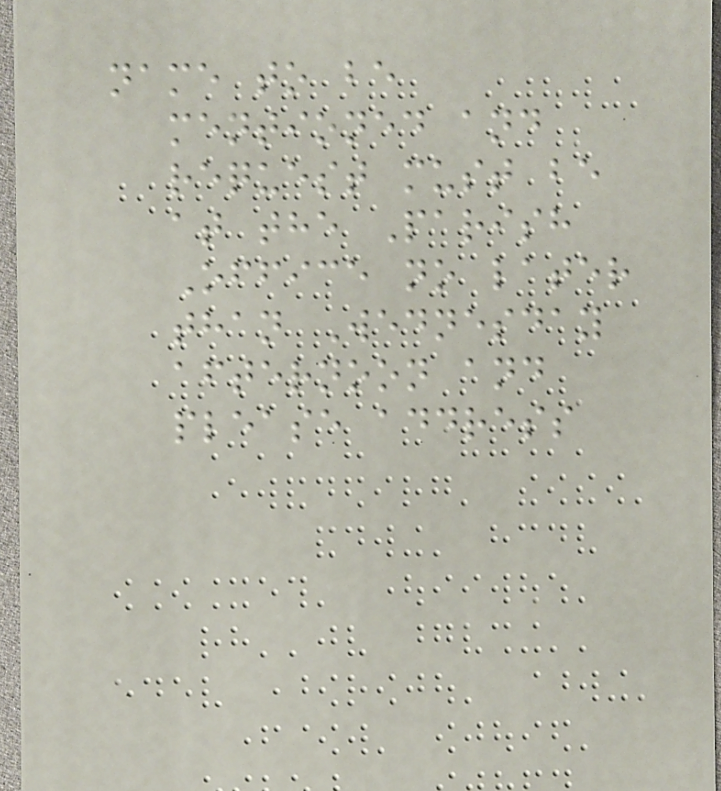name to be
mentioned and
request must be
at the Parish
Office no later
than Wednesday
afternoon and
please address
